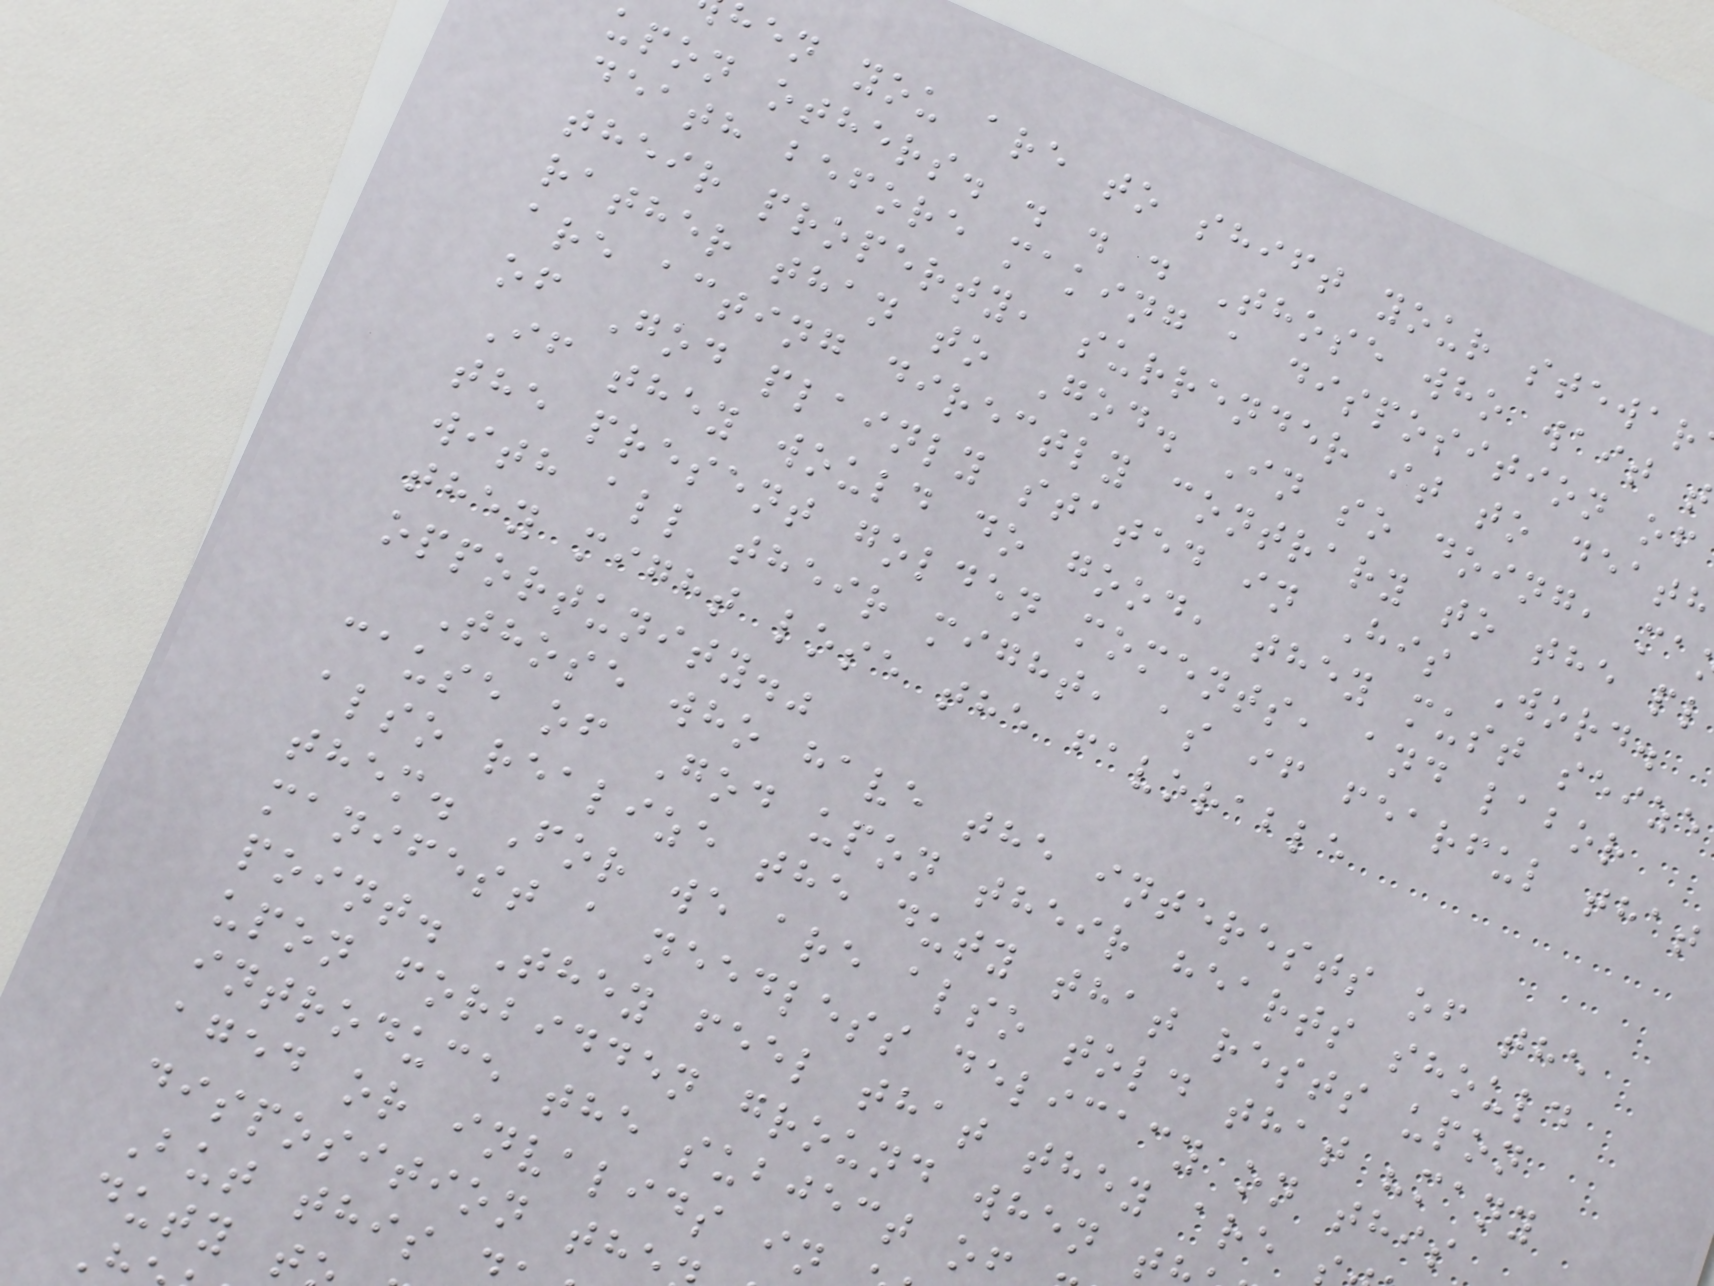hen you are to shift your stewar
upon others. . . . Those who wait t
death before making a disposition of
their property, surrender it to death
rather than to God. In so doing, ma
are acting directly contrary to the pl
of God plainly stated in His Word.
If they would do good, they must seize
the present golden moments, and labor
with all their might, as if fearful that
they might lose the favorable
opportunity."
Those who have the interests of the
cause of God upon their hearts should
also realize the duty that rests upon
them. For we are also told that "many
manifest a needless delicacy on this
point. They feel that they are
upon forbidden ground when t
introduce the subject o
aged or invalids in
disposition the
